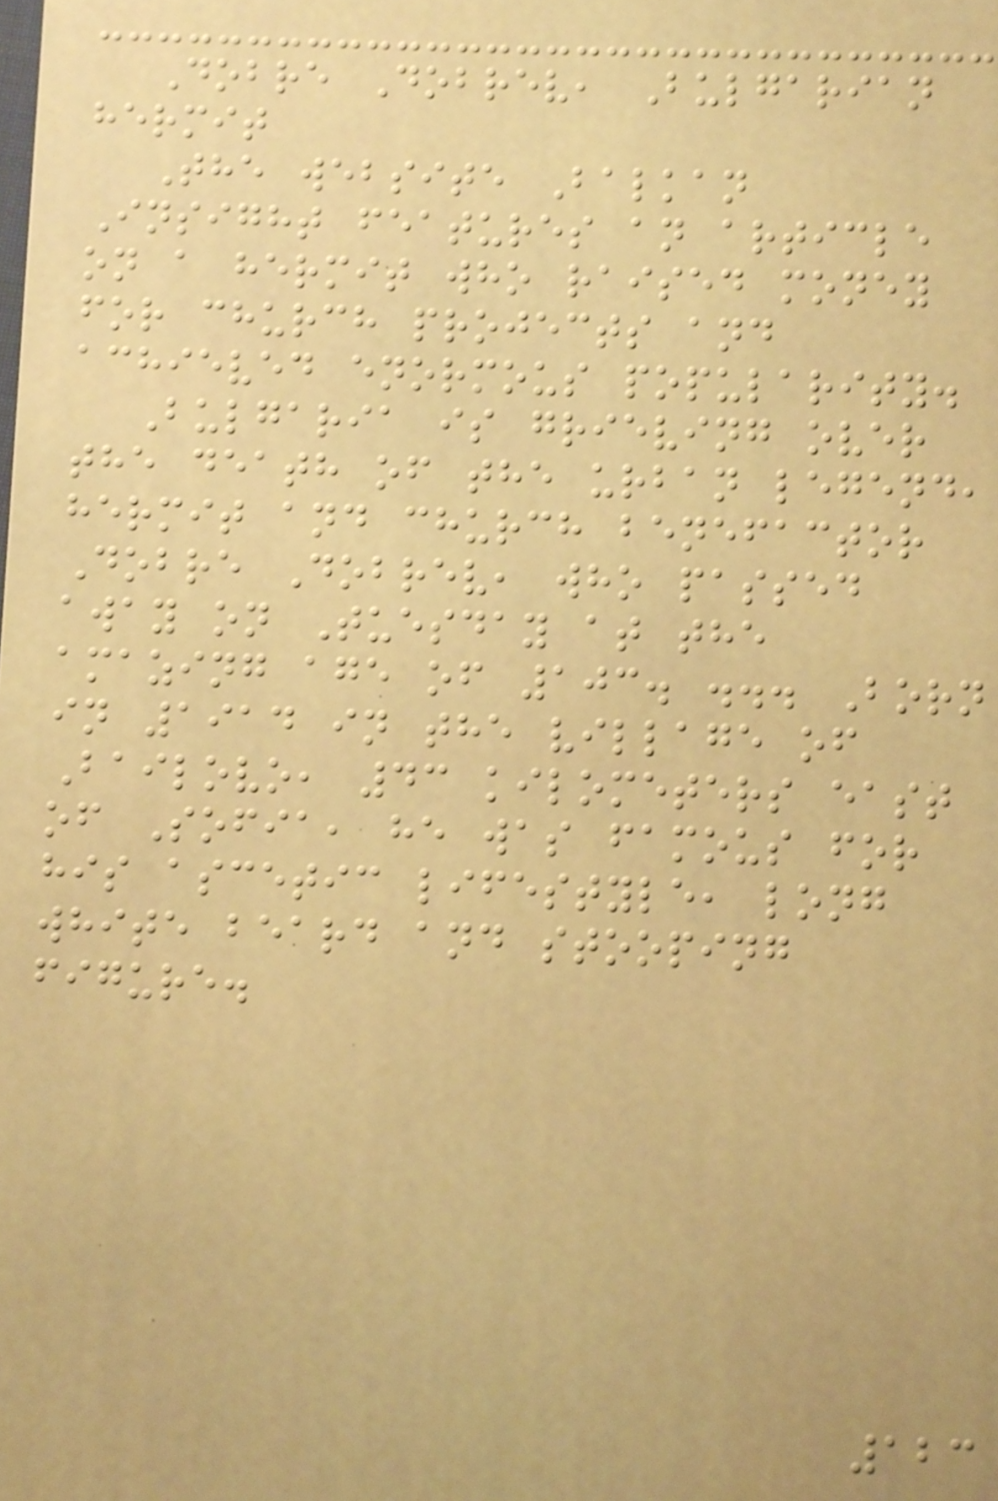Dobre Dobrev, Bulgarian
hermit
The website Balkan
Insight features an article
on a hermit who raised money
for church projects and
achieved enormous popularity.
Bulgaria is grieving over
the death of the urban legend,
hermit and church benefactor
Dobre Dobrev, who passed
away on Tuesday at the
amazing age of 103. ... Born
in 1914 in the village of
Bailovo, 43 kilometers east
of Sofia, he was famous for
his ascetic lifestyle, long
white beard and stooping
figure.
123
